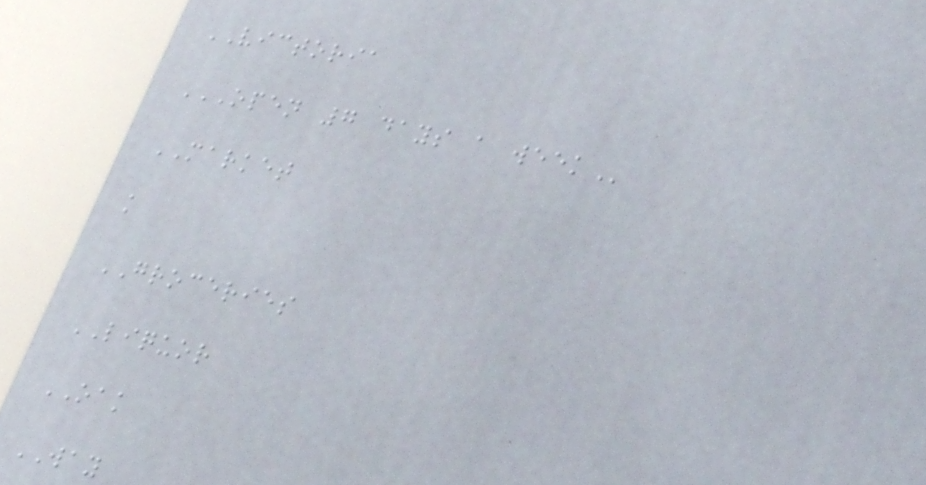VICTORIA
OPEN 7 DAYS A WEEK
MARKET
k
GROCERIES
LIQUOR
OAK
WAY
